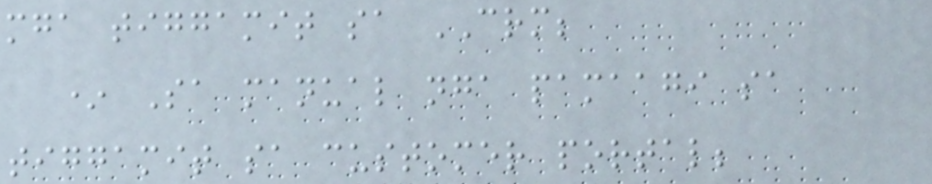mga tiggamit sa CRM;
* Sa manual nga pamaagi sa
tiggamit sa customer portal;
